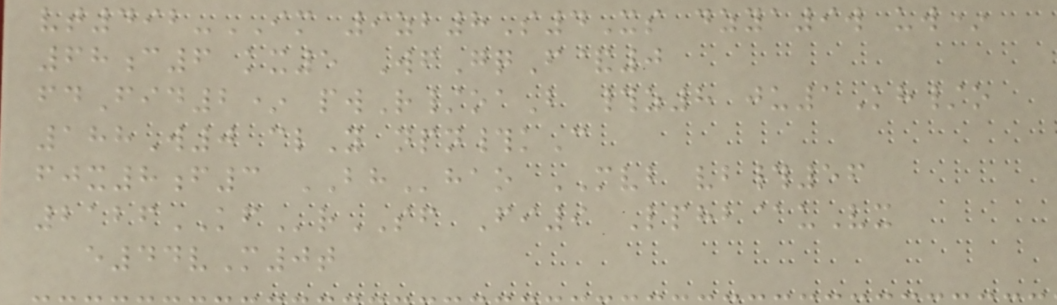vt492-IM 9zb8S4Xs dzya9w uw*
68c6 kx5 WfGqF&0
fdFid2* pwR/oaB #z8 ju1Kh/o
188W0 clY npn#kC
fjx8f3 BHhao MVB vb#56
2126KFrSF Fi9 Lphb@uVx
e44vM0t
